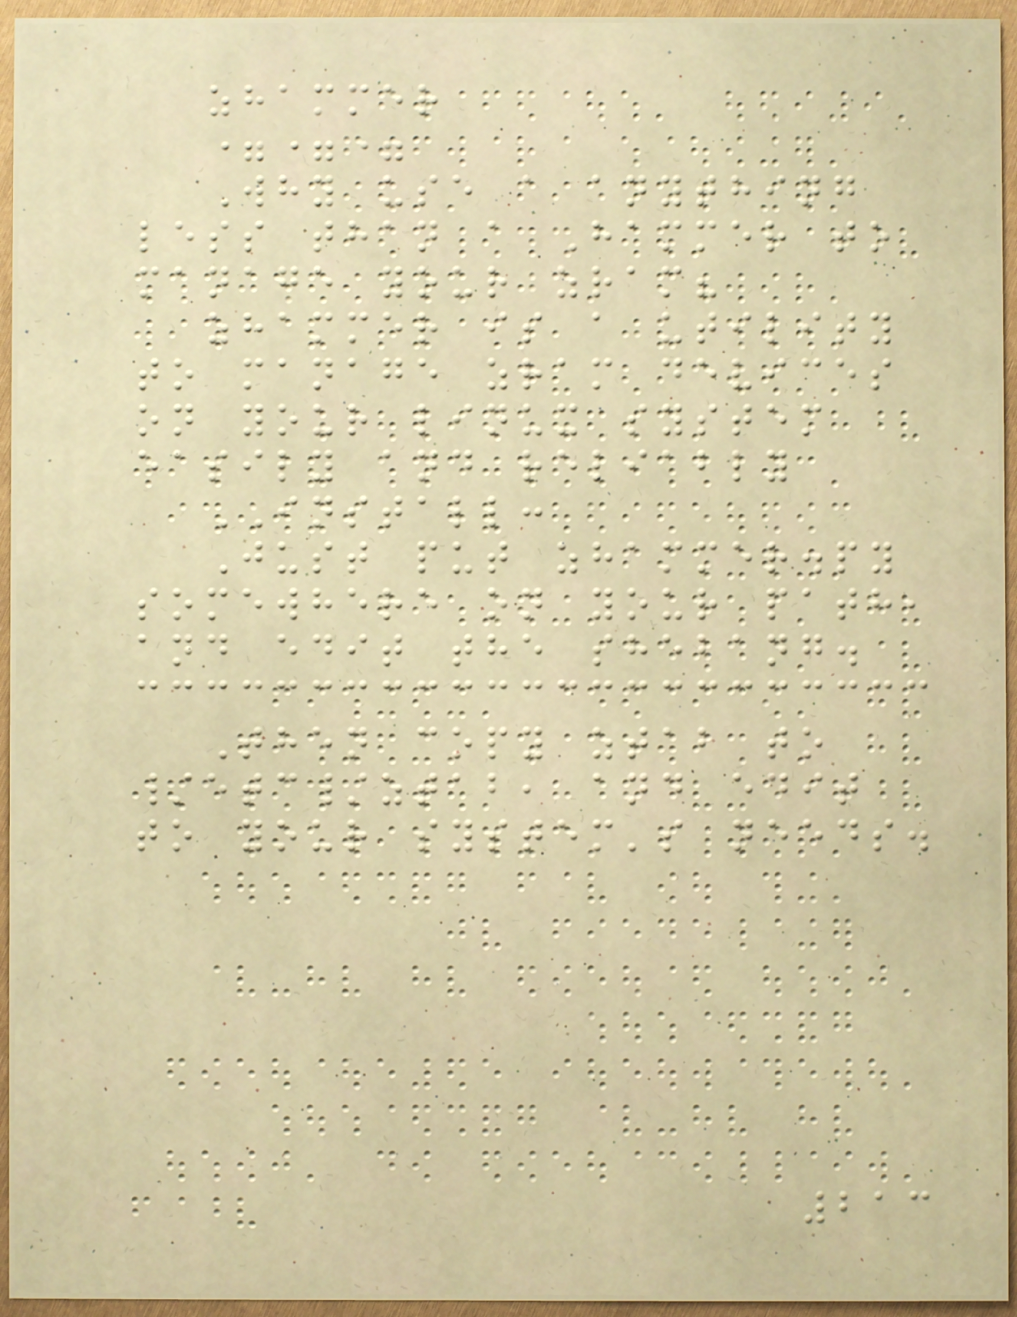zhammer
===
Why use a anything
less than a Hammer to
manage your zram?
zhammer is a utility
to manage zram devices
on your linux system
easily and reliably
INSTALL:
Just put zhammer.py
somewhere on your path,
and edit the shebang.
Then copy ztab to
/etc/ztab, and edit
to your system's needs.
213
